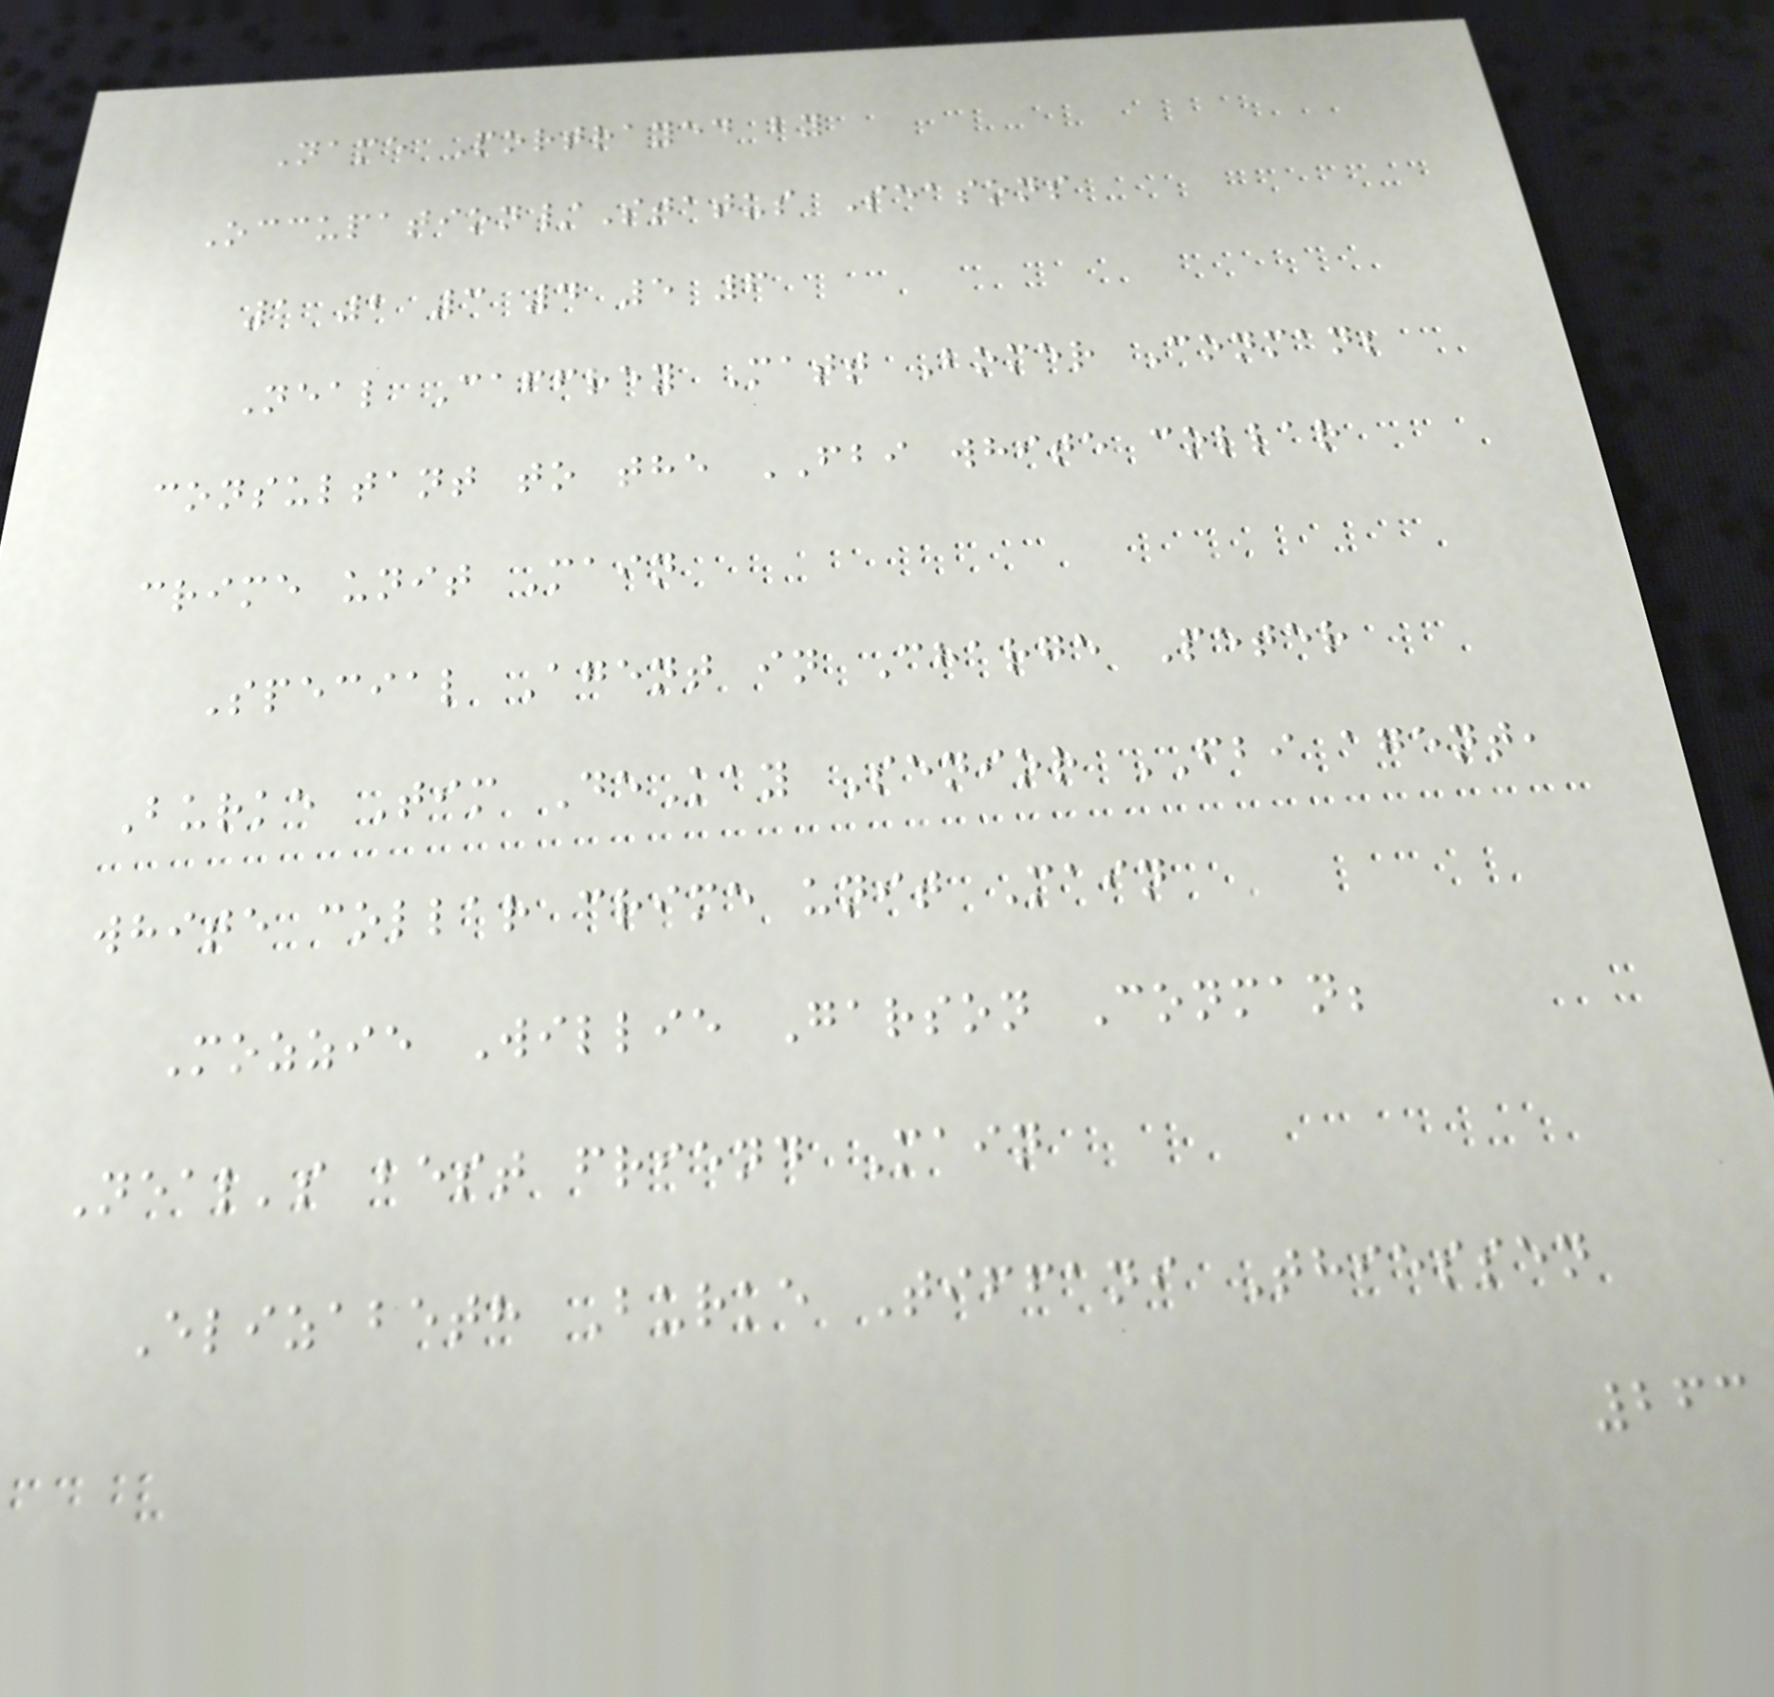Name Portrayed by
Occupation/Status Seasons
1 2 3 4 5 6
Neal Caffrey Matt Bomer Conman;
consultant to the FBI white collar
crime unit Main
Special Agent in Charge Peter
Burke Tim DeKay Senior FBI agent,
white collar crime unit Main
Mozzie Willie Garson Conman;
Neal's best friend Main
Elizabeth Burke Tiffani Thiessen
263
